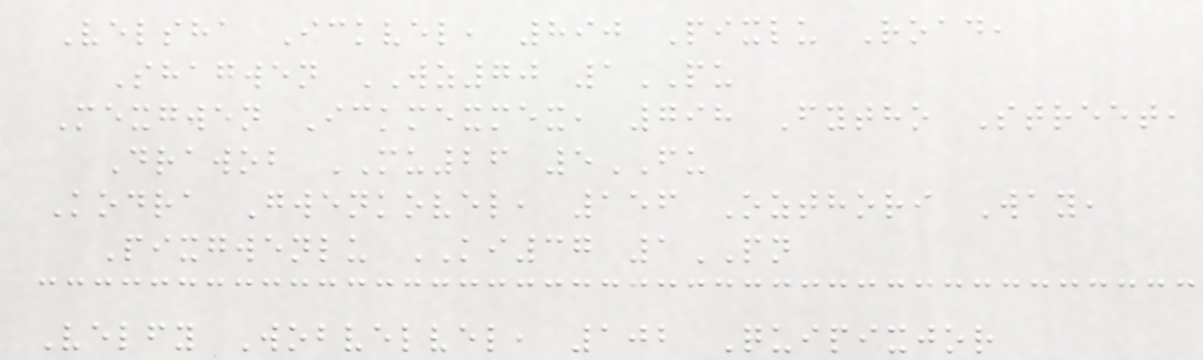Velsha Ickvel, 890 Pixlu Road,
Shagwen WZ70 1PU
Mexgwen Ickmexmex, 798 Fytho Street,
Drawob MU26 5FU
Kodra Gwenkovel, 156 Ozthori Way,
Pixgwenlu KI37 1PN
Velfy Wobvelvel, 102 Quipixjor
